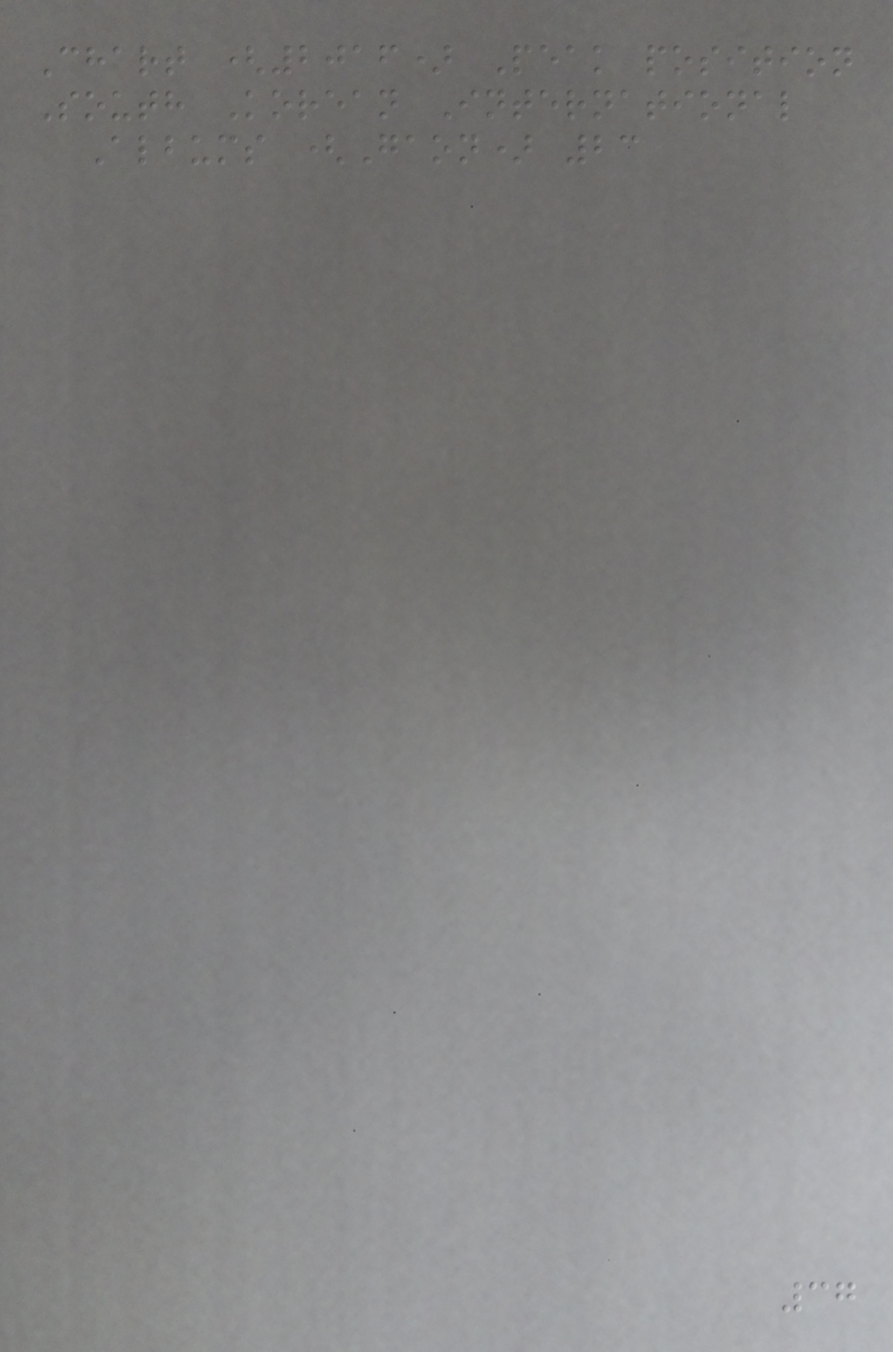Chart (2016) Peak position
South Korean International
Albums (Gaon) 23
37
